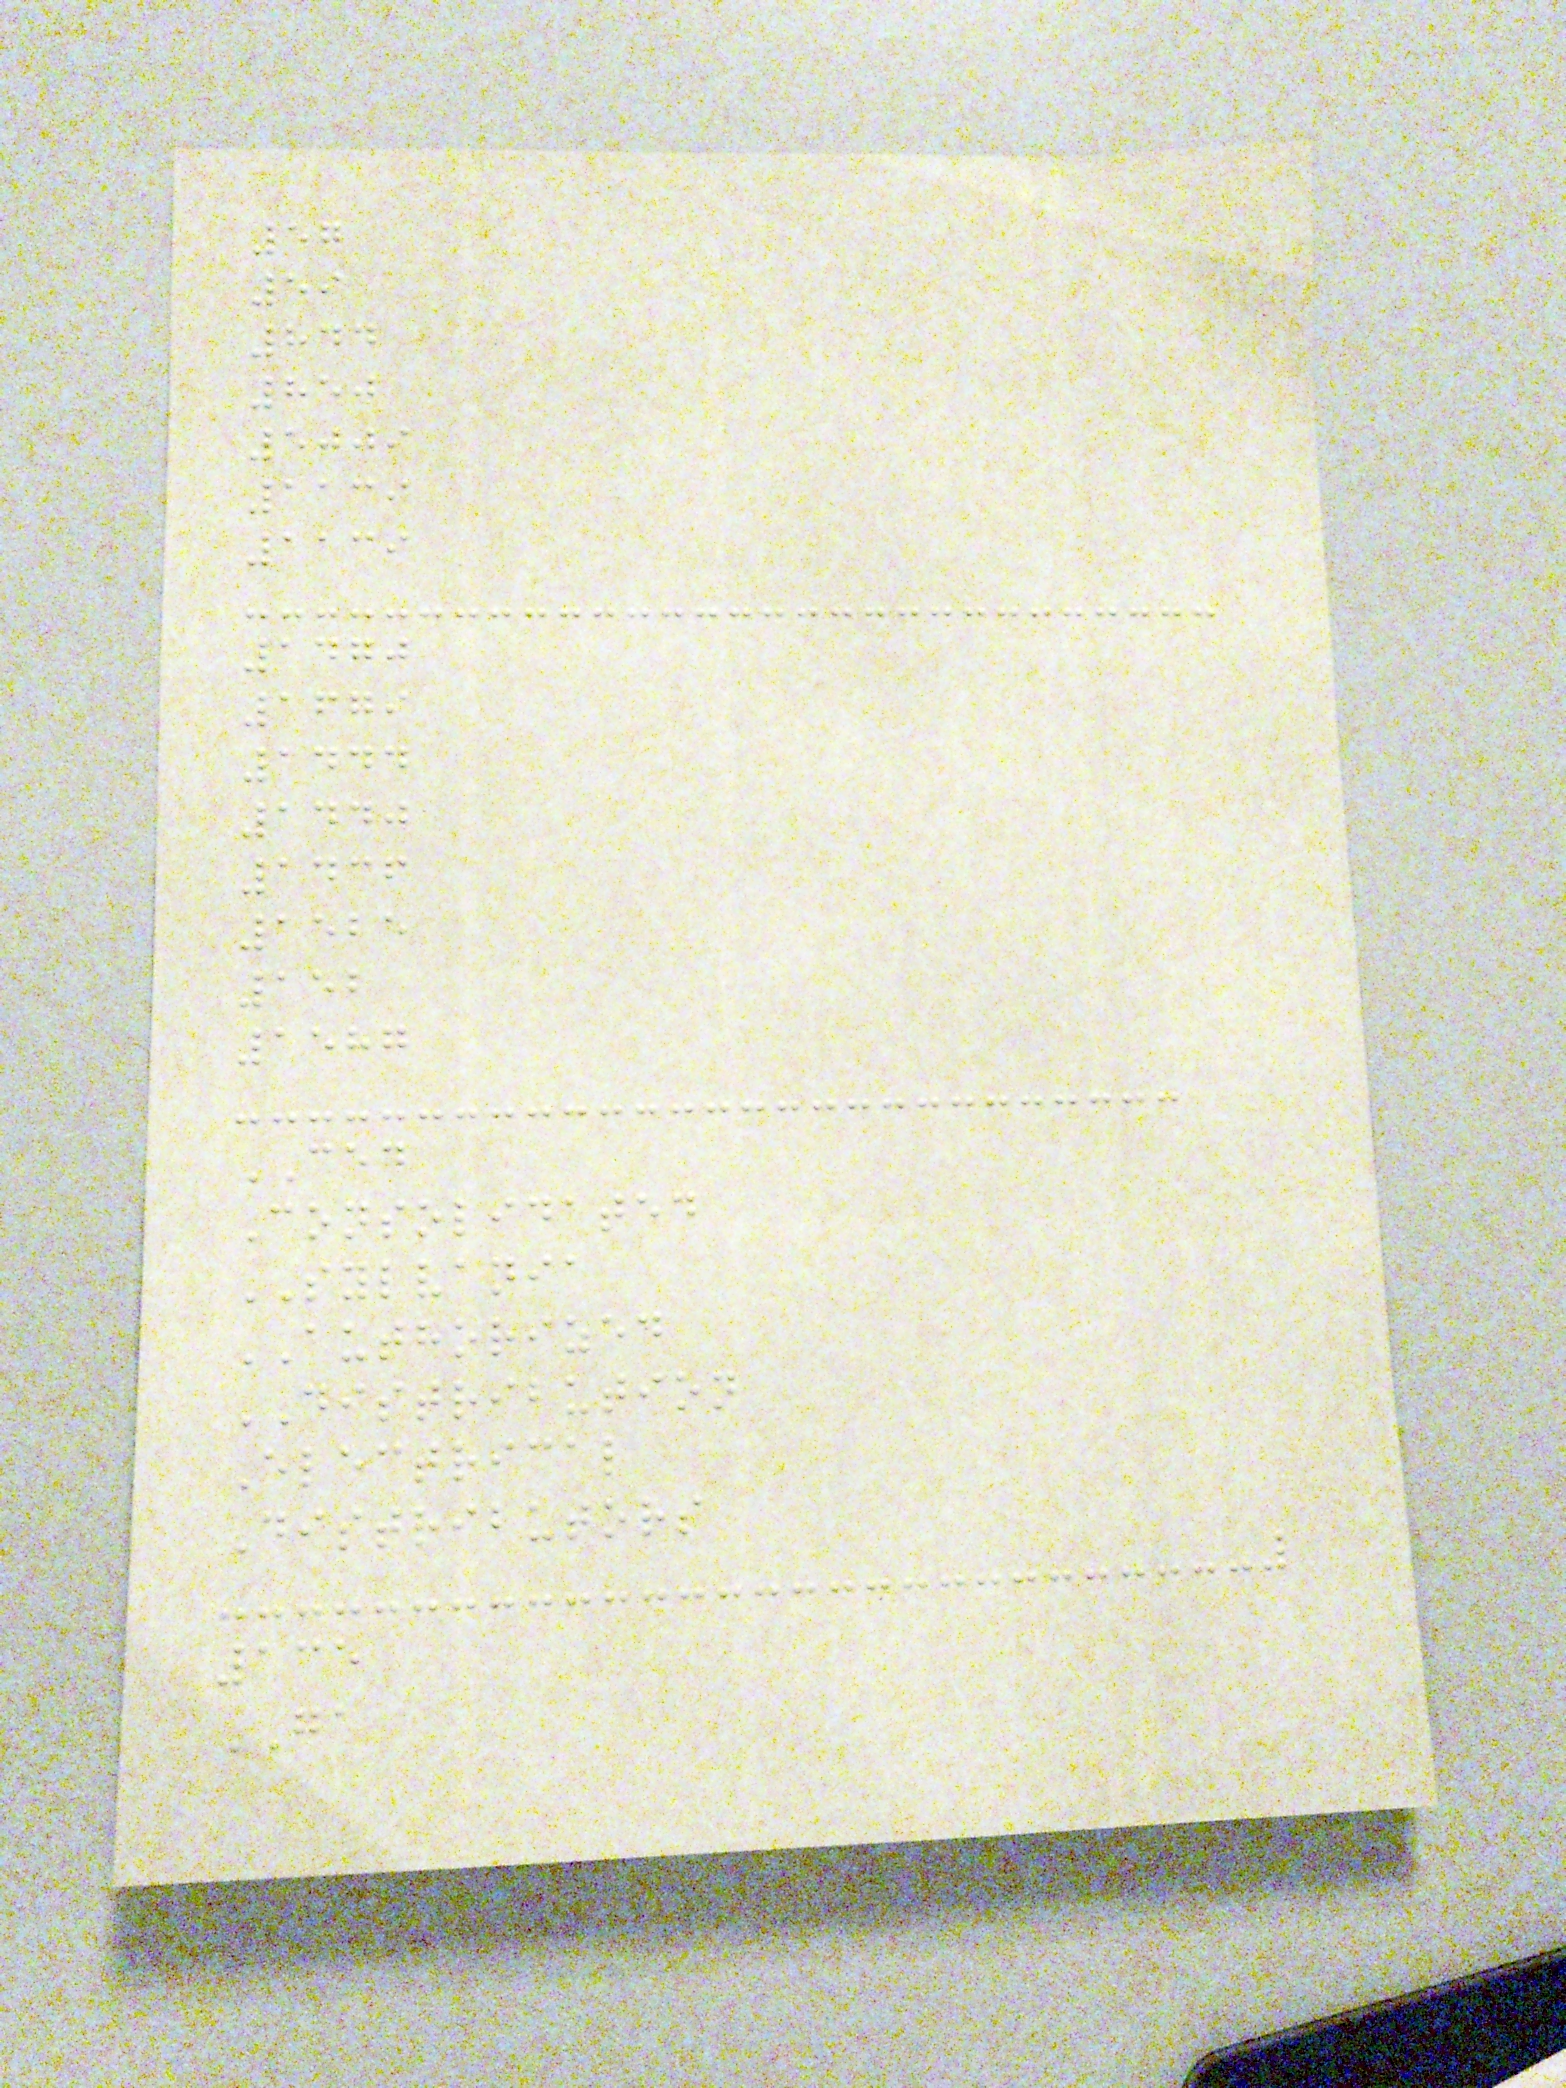57
59
844
850
5009
1139
1139
1470
1679
1444
1440
1436
1525
152
1587
CED
Consolidated
SYLVANIA
AUTHORIZED
DISTRIBUTION
Electrical
Distributors
135
GA
